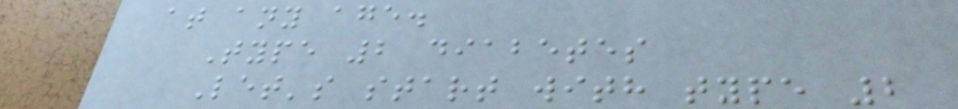at any age.
Type 2 diabetes
Let's start with type 2
